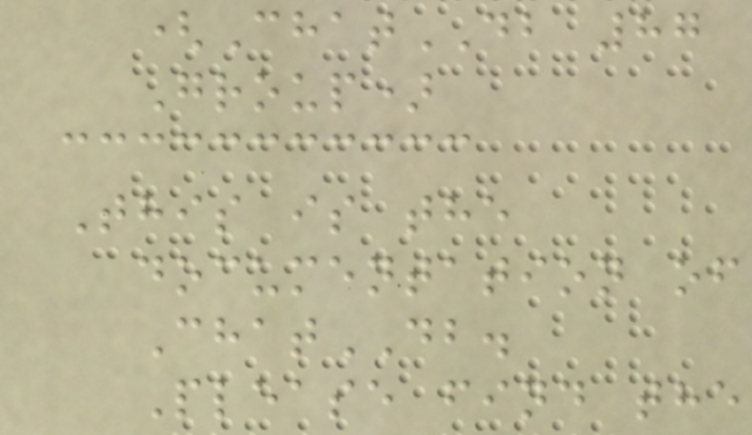(ChatDB 87
Group)
This is the
documentation of
ChatDB.
Please find the
